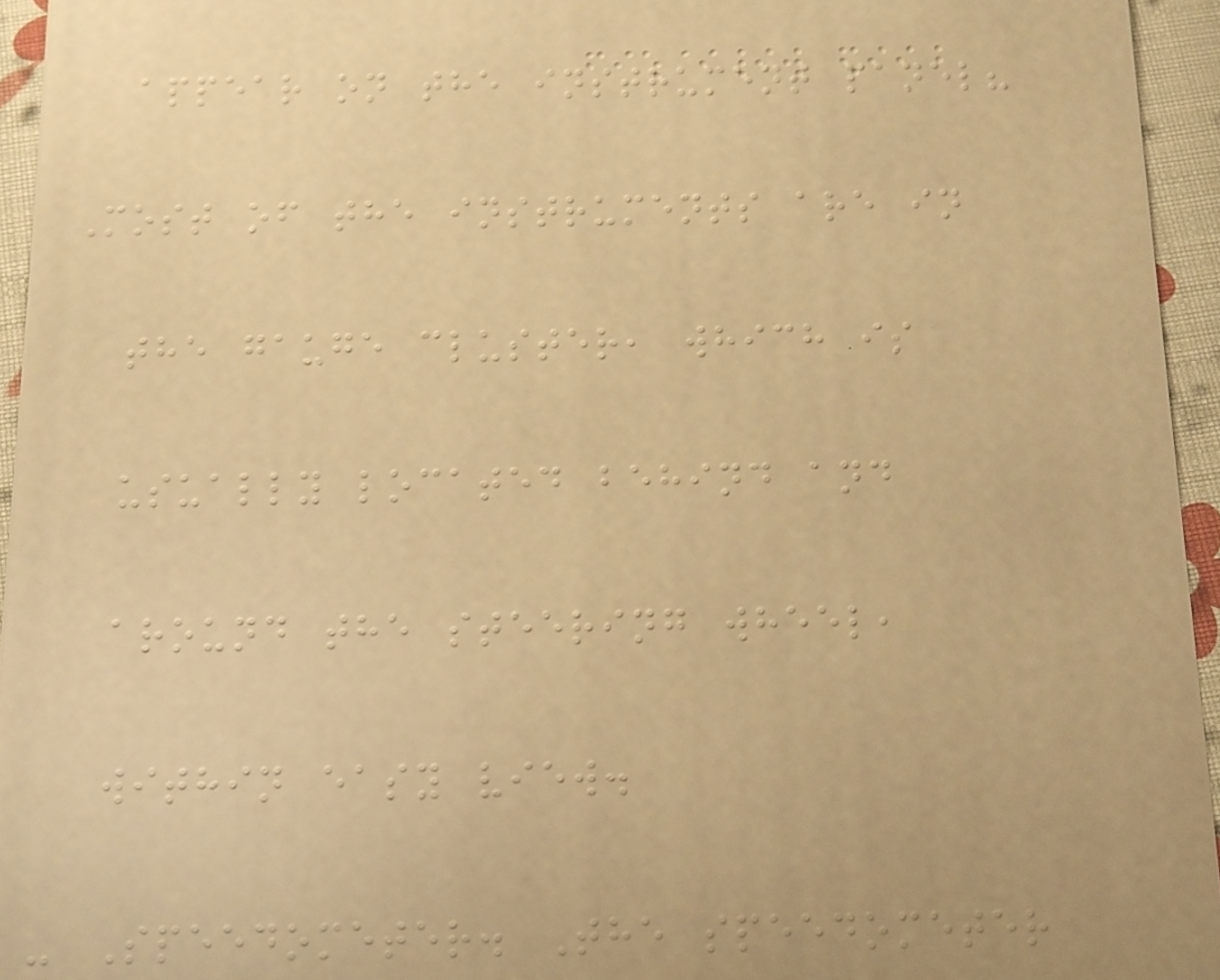appear on the instrument panel?
Most of the instruments are in
the gauge cluster, which is
usually located behind and
around the steering wheel,
within easy view.
- Speedometer. The speedometer
